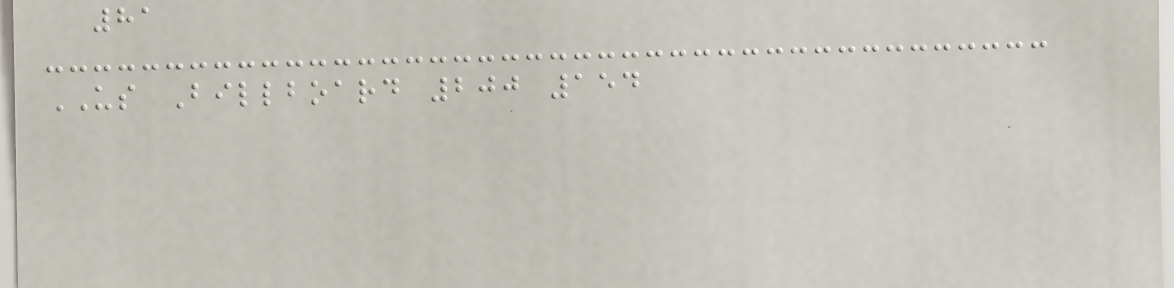81
US Billboard 200 154
